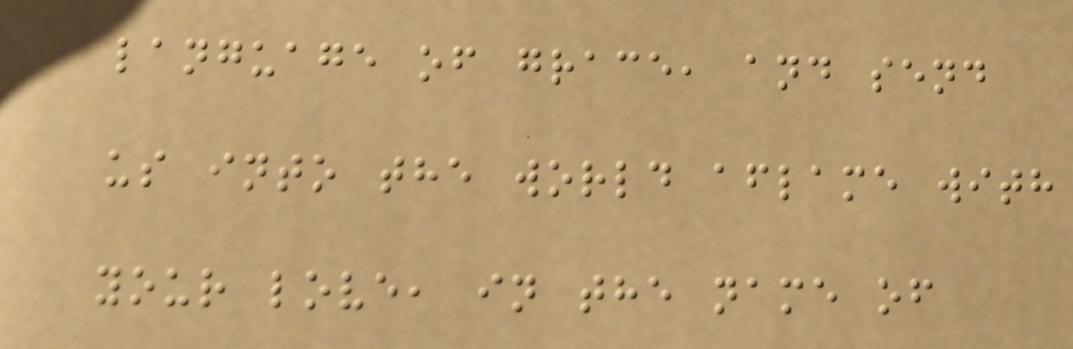language of grace, and send
us into the world aflame with
your love, in the name of
